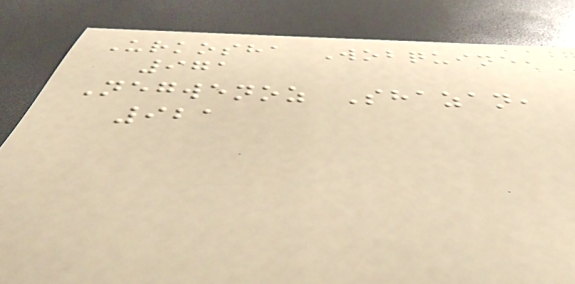Urkosha Wobquine,
971
Negwenoz Shazan,
921
